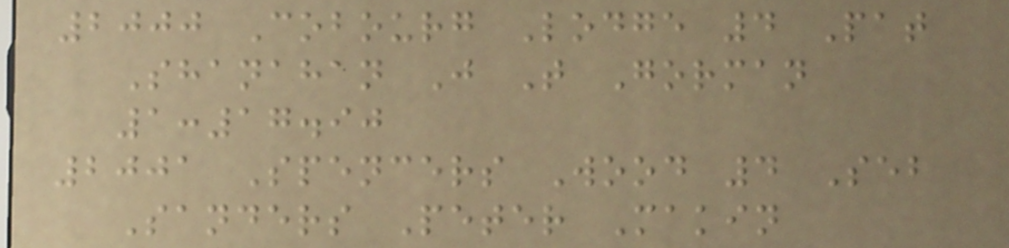2000 Cobourg Lodge 4 Pat
Shanahan J T Gorman
1:17.90
2001 Spencers Wood 4 Seb
Sanders Peter Makin
